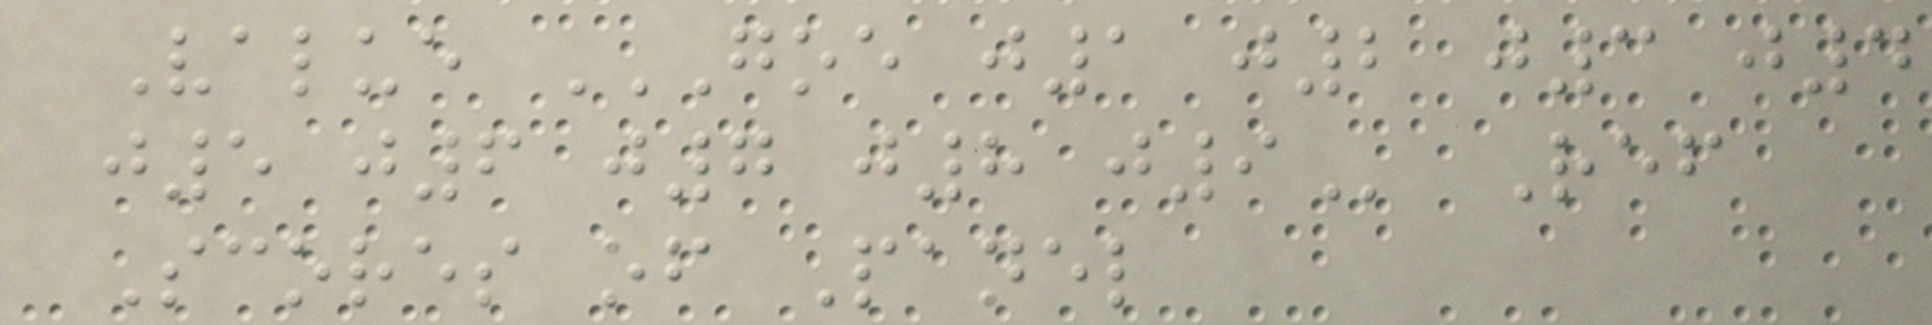Value GOE J1 J2 J3 J4
J5 J6 J7 J8 J9 Ref
Scores of Panel
